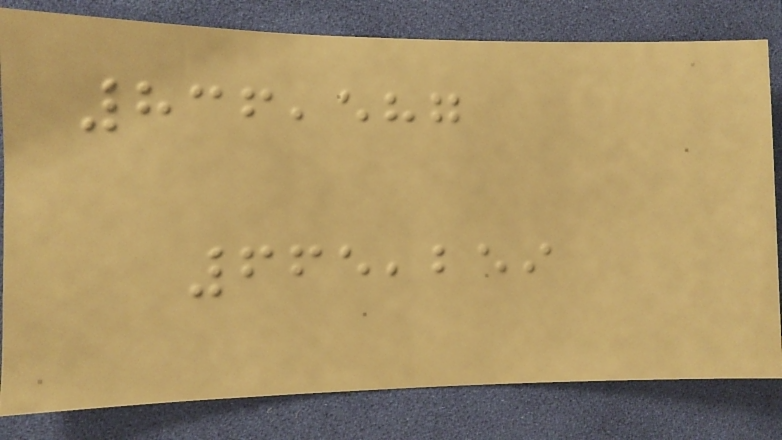836,587
665,259
